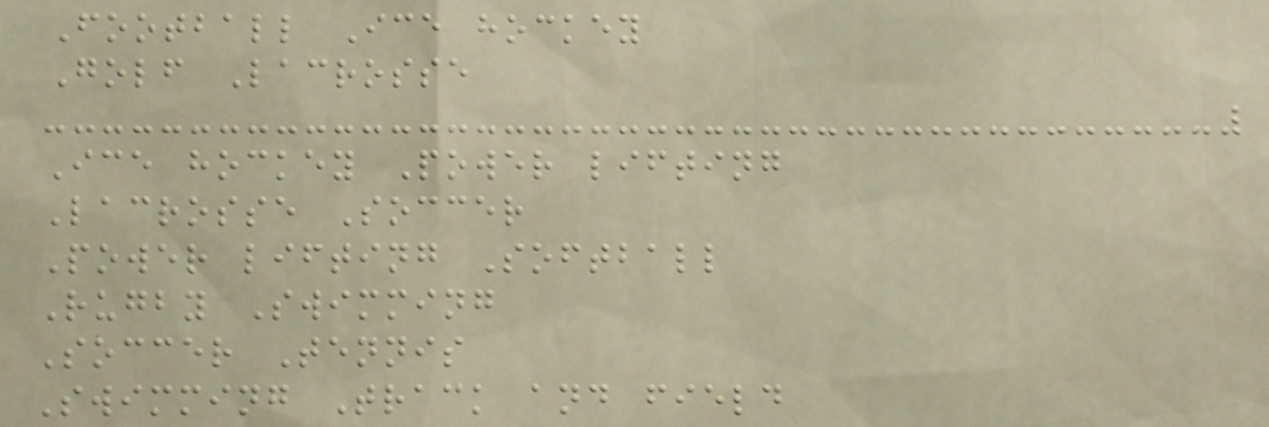Football Ice hockey
Golf Lacrosse
Ice hockey Power lifting
Lacrosse Soccer
Power lifting Softball
Rugby Swimming
Soccer Tennis
Swimming Track and field
